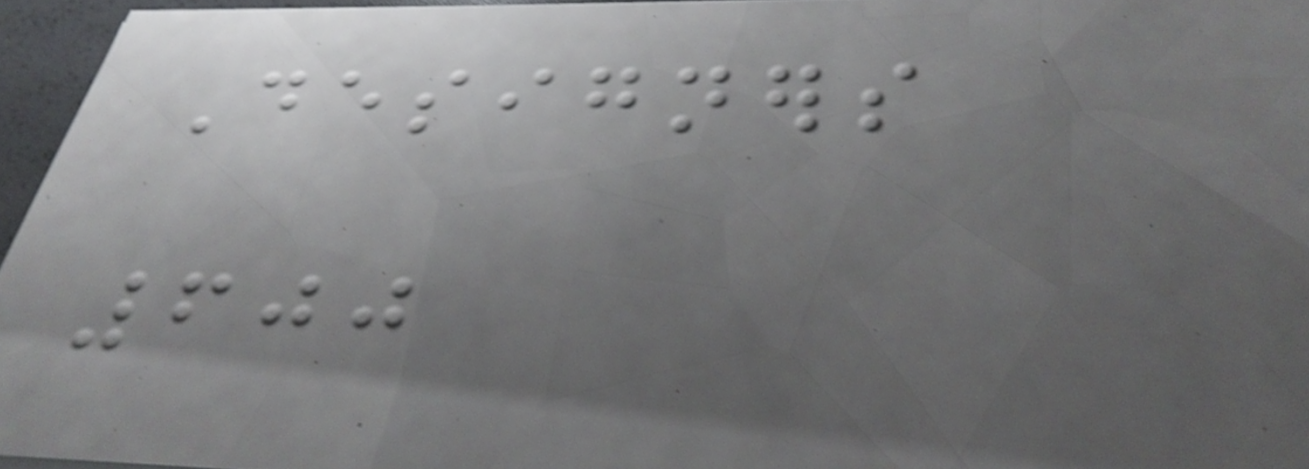Designers
600
